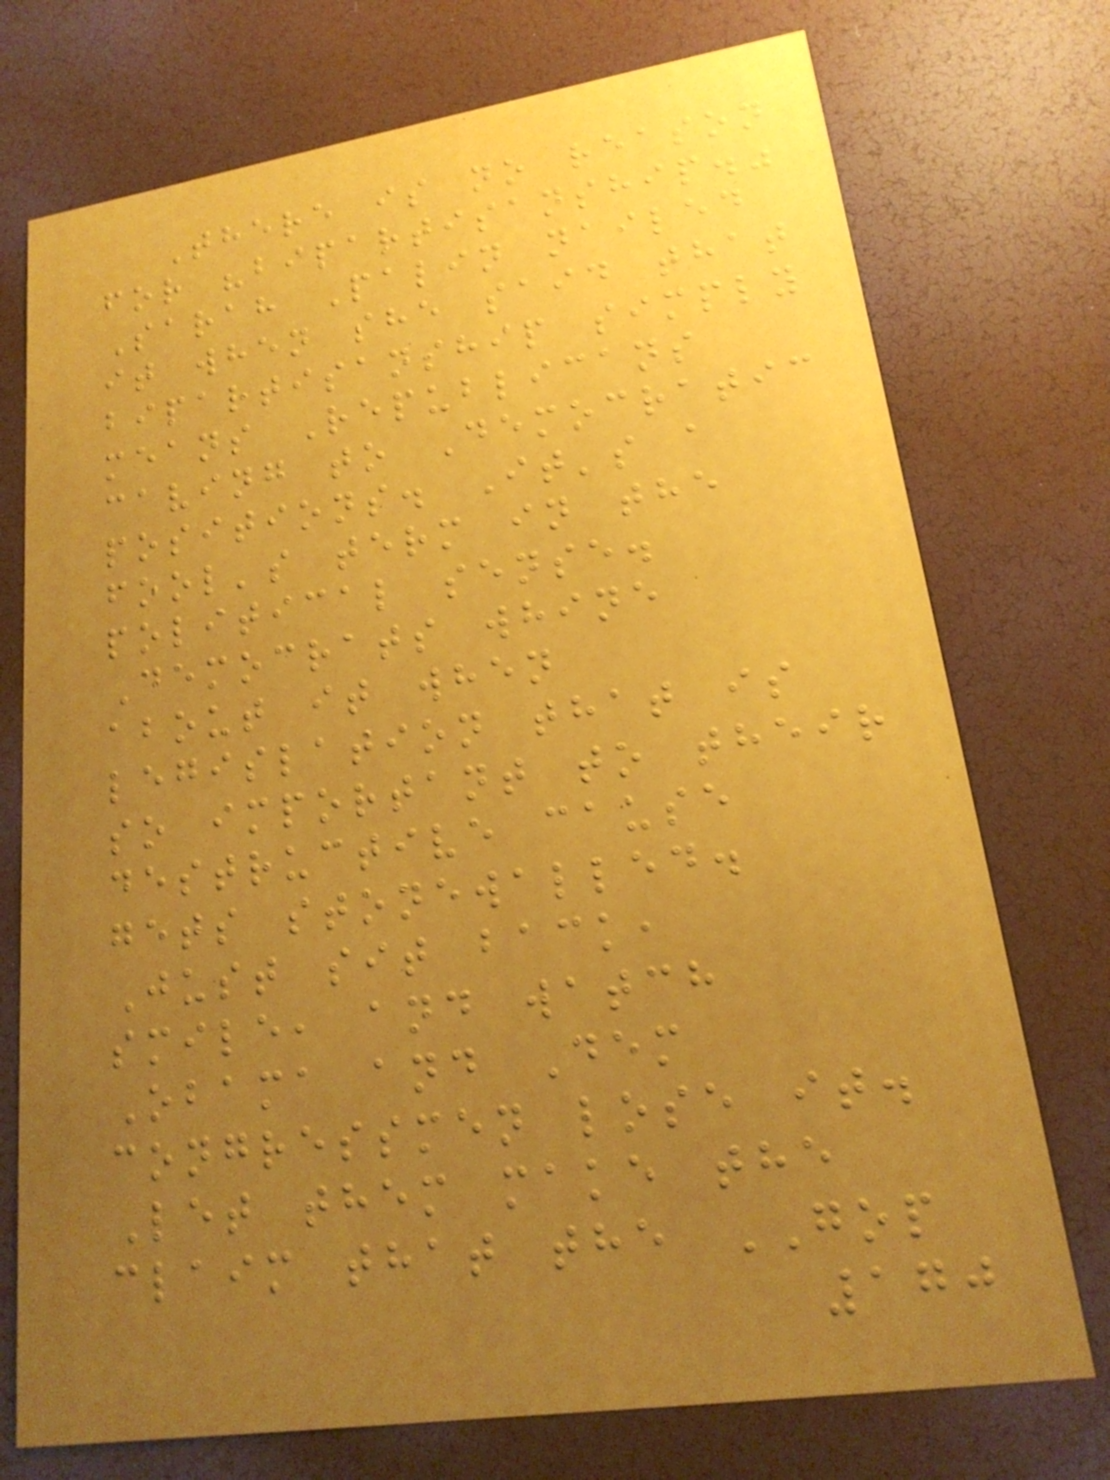There is no reason
for "bipartisanship."
Sarah Palin nailed
it when she said that
bipartisanship simply
means Republicans
caving to Democratic
positions. It's a
fool's term in the
political sense.
Democrats whine
about it when
legislation that is
so important to their
destructive cause
gets stonewalled.
Just sit back,
smile, and watch
Obama and Dem
congressmen lose it.
Let them make the
claim that the GOP
170
